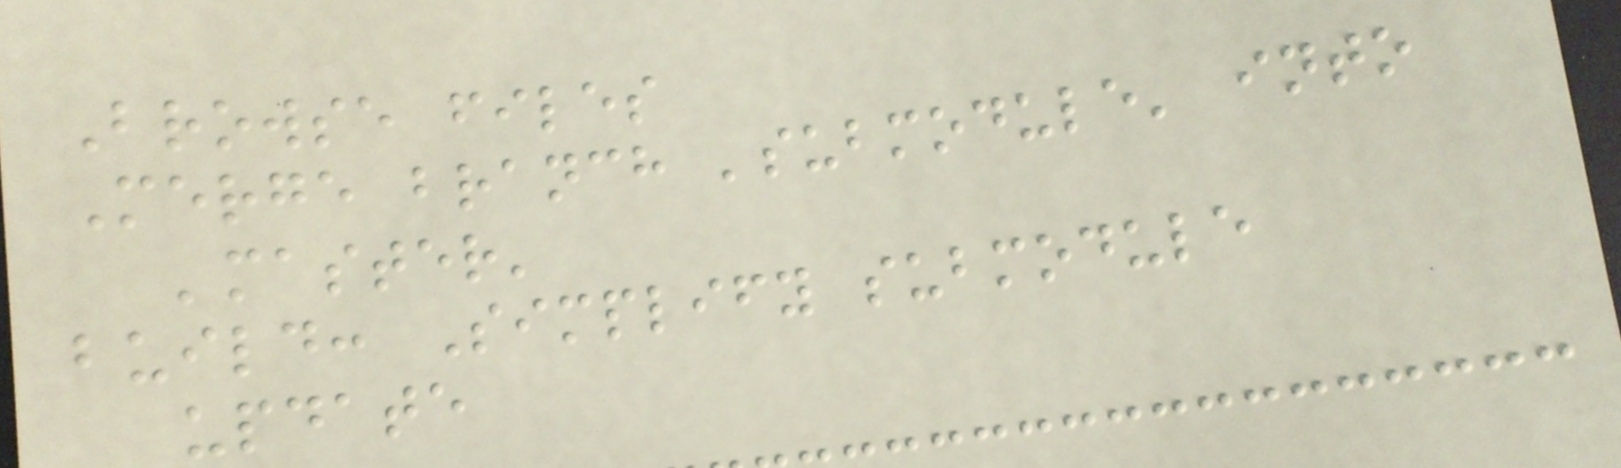Browse files
Merge branch 'submodule' into
'master'
build: Simplify submodule
update
